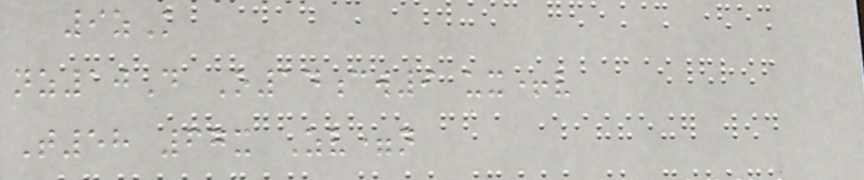9zK
nz10D O14cw9 ux+v
T58 67x Zv=n
